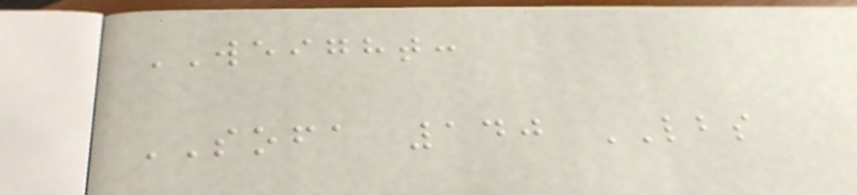WEIGHT:
SOFA 140 LBS
